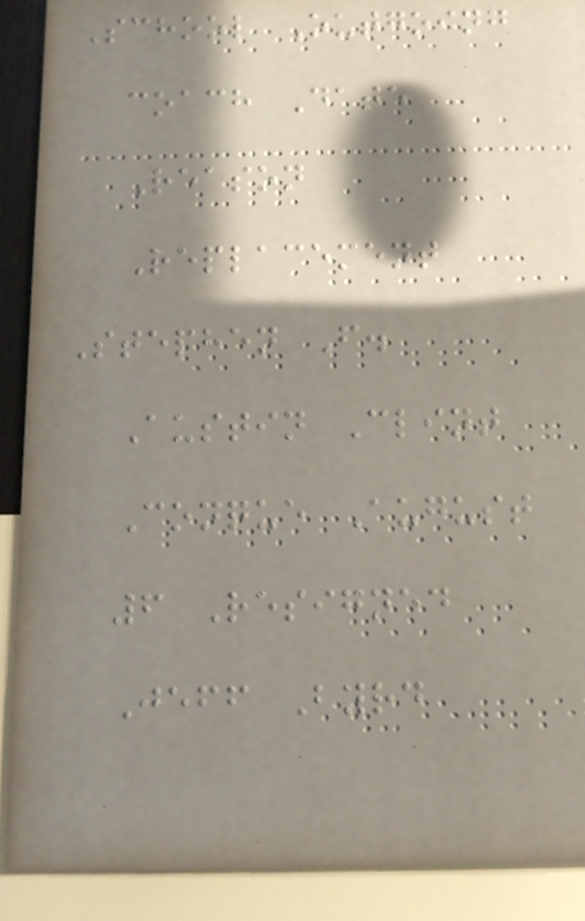School Outgoing
coach Date
Reason
Replacement
Stephen F.
Austin Clint
Conque August
6 Resigned
Jeff Byrd
